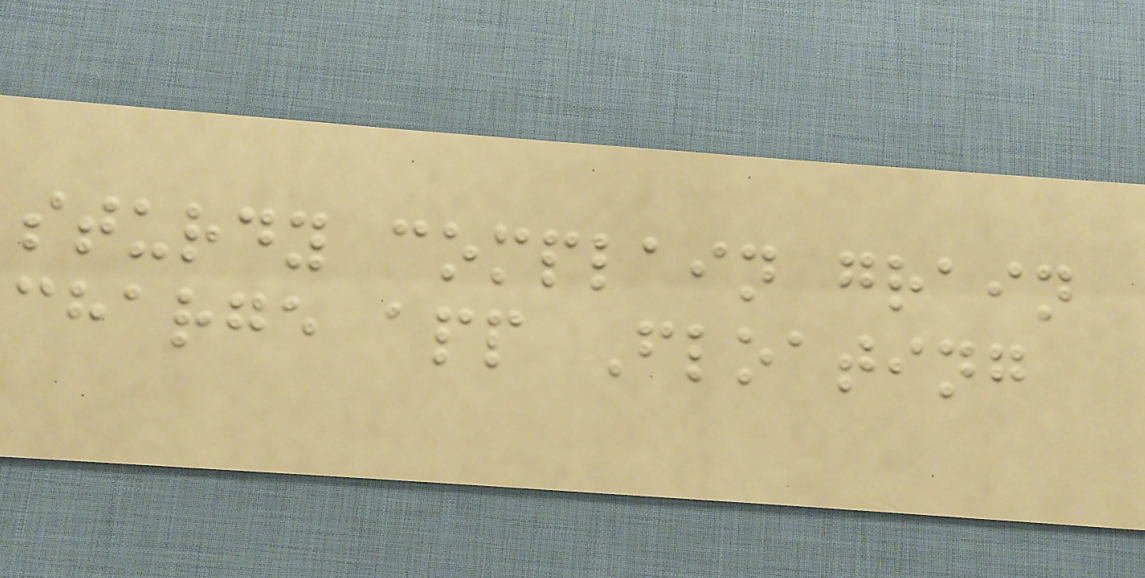sturdy complain grain
charge app Floating
